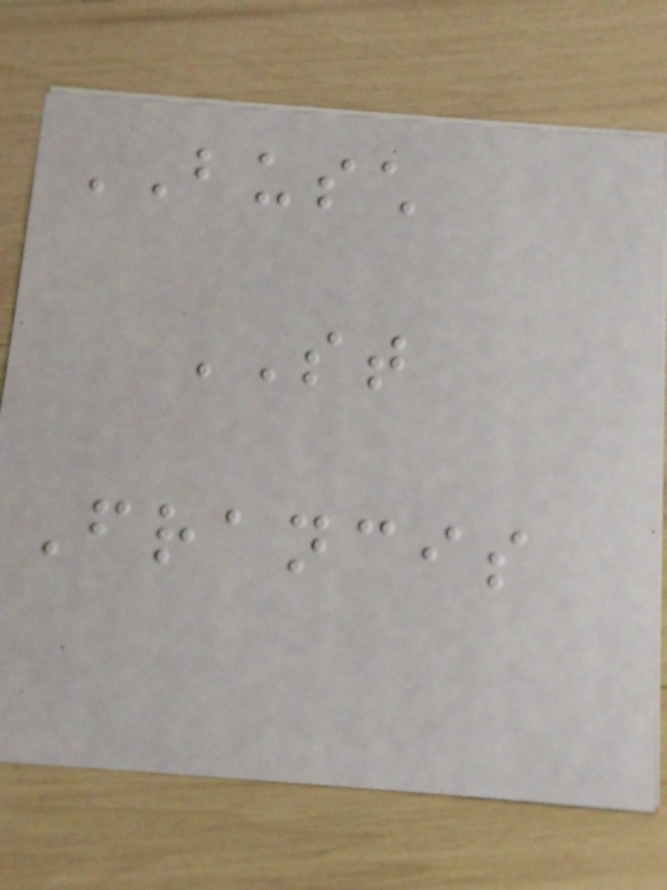BUSCH
ST
Francis
